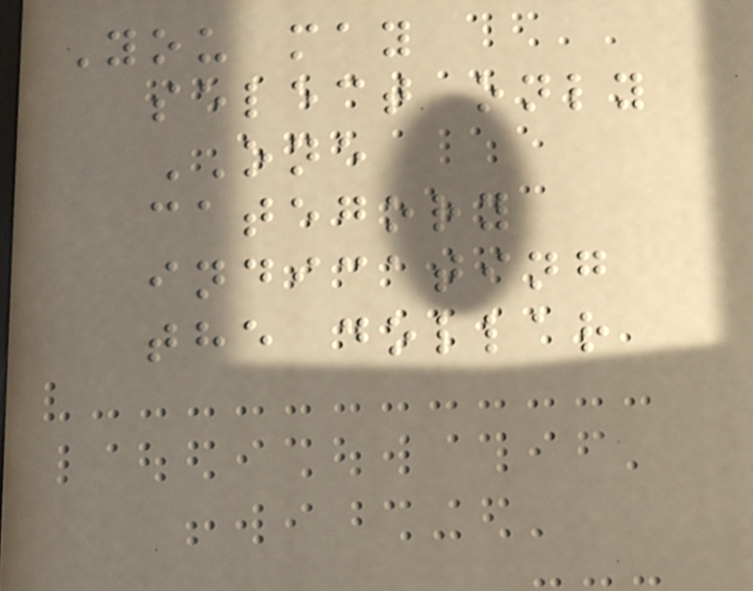You may
select only
ONE
category
indicating
the dollar
